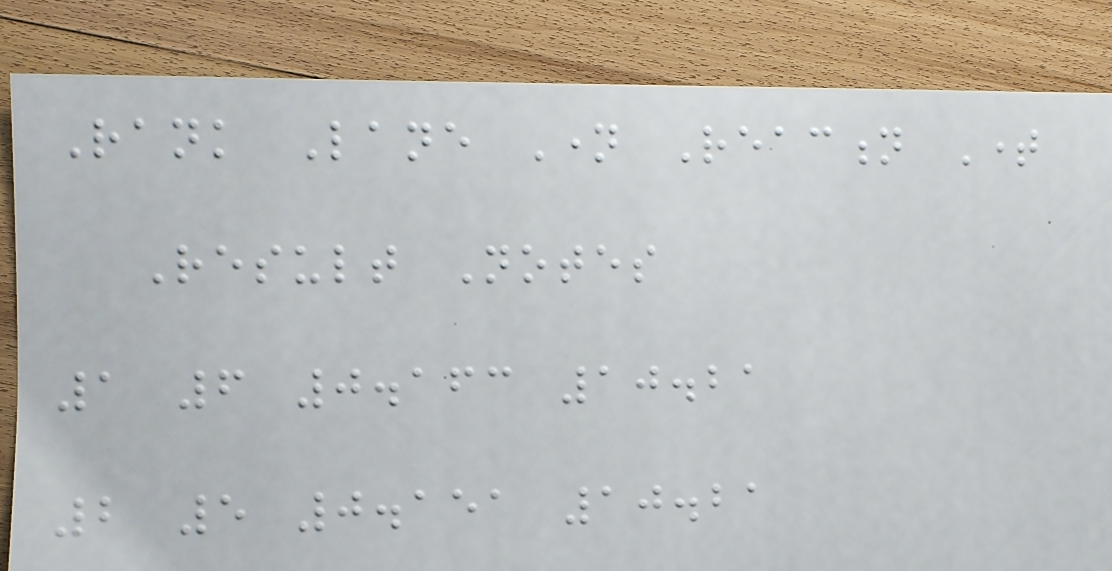Rank Lane Name Reaction Time
Result Notes
1 6 0.163 10.21
2 5 0.151 10.21
